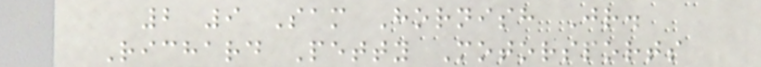2 9 Sam Hornish Jr.
Richard Petty Motorsports
